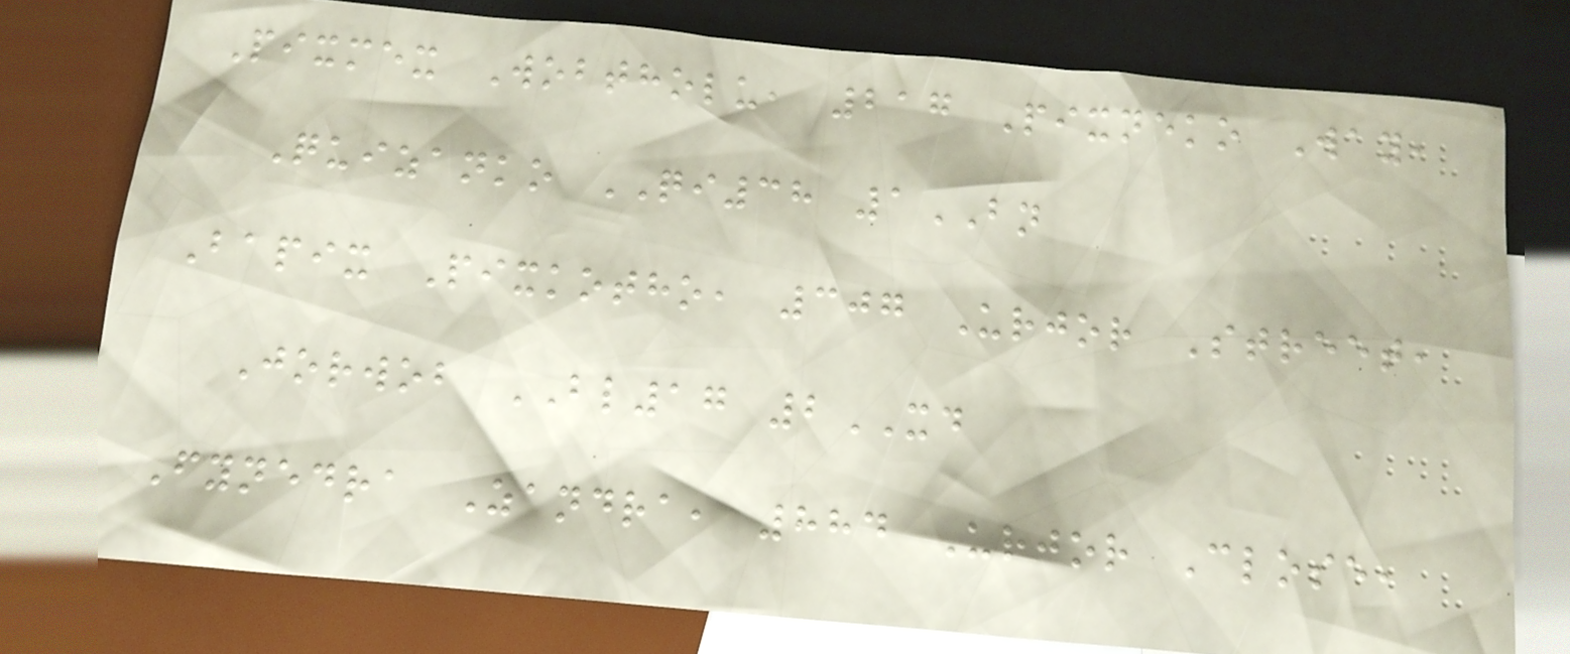Pixmex Wobtholu, 217 Pixneko Way,
Quizanko QI38 1BN
Bapix Pixkotho, 307 Urjor Street,
Jorwob BL17 2XD
Fynedra Zandra, 884 Urjor Close,
